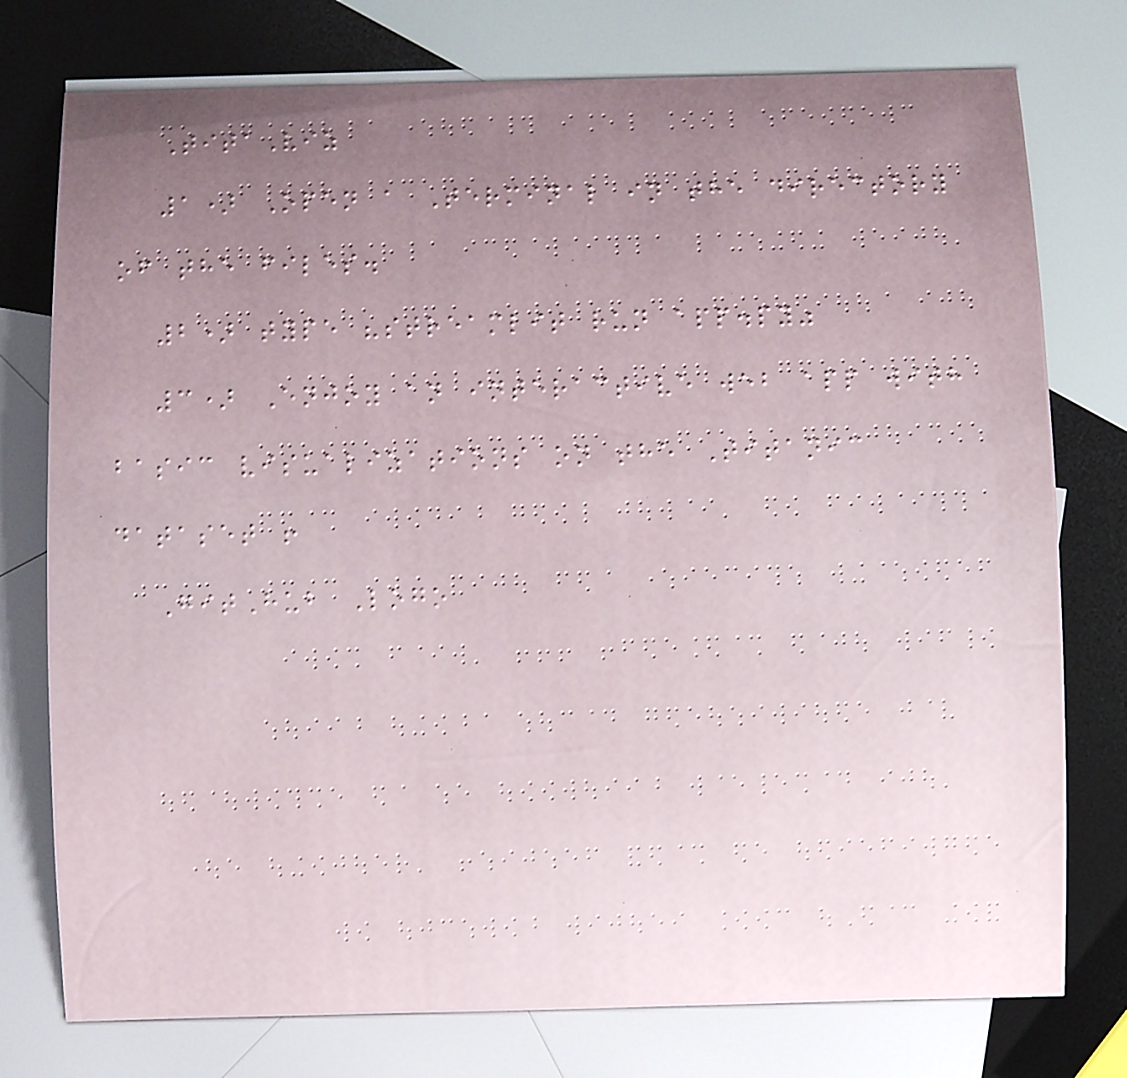TitaViz
1) Open a Terminal in the directory
of the files.
2) type "streamlit run app.py"
3) Enjoy an interactive web app with
basic visualizations on the Titanic
dataset !
GitHub Logo
